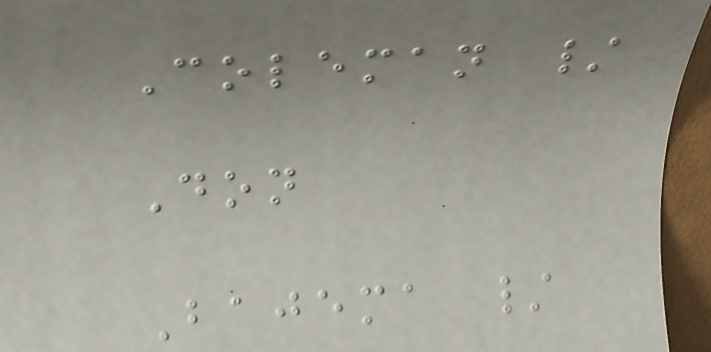Coleman /
Don
Bajema /
